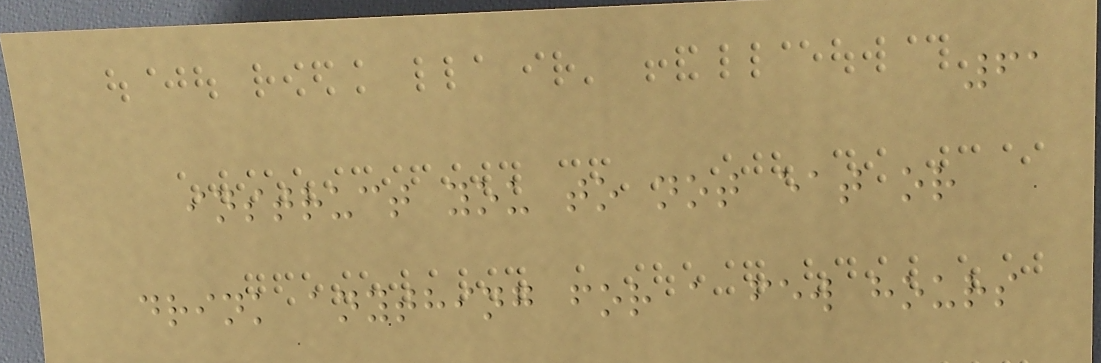61
instruct you to not eat or
drink anything for a few hours
